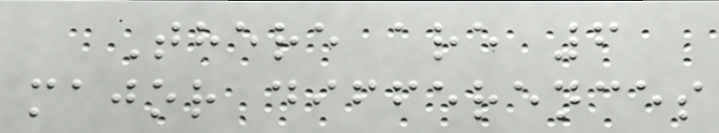There are 6
major differences
